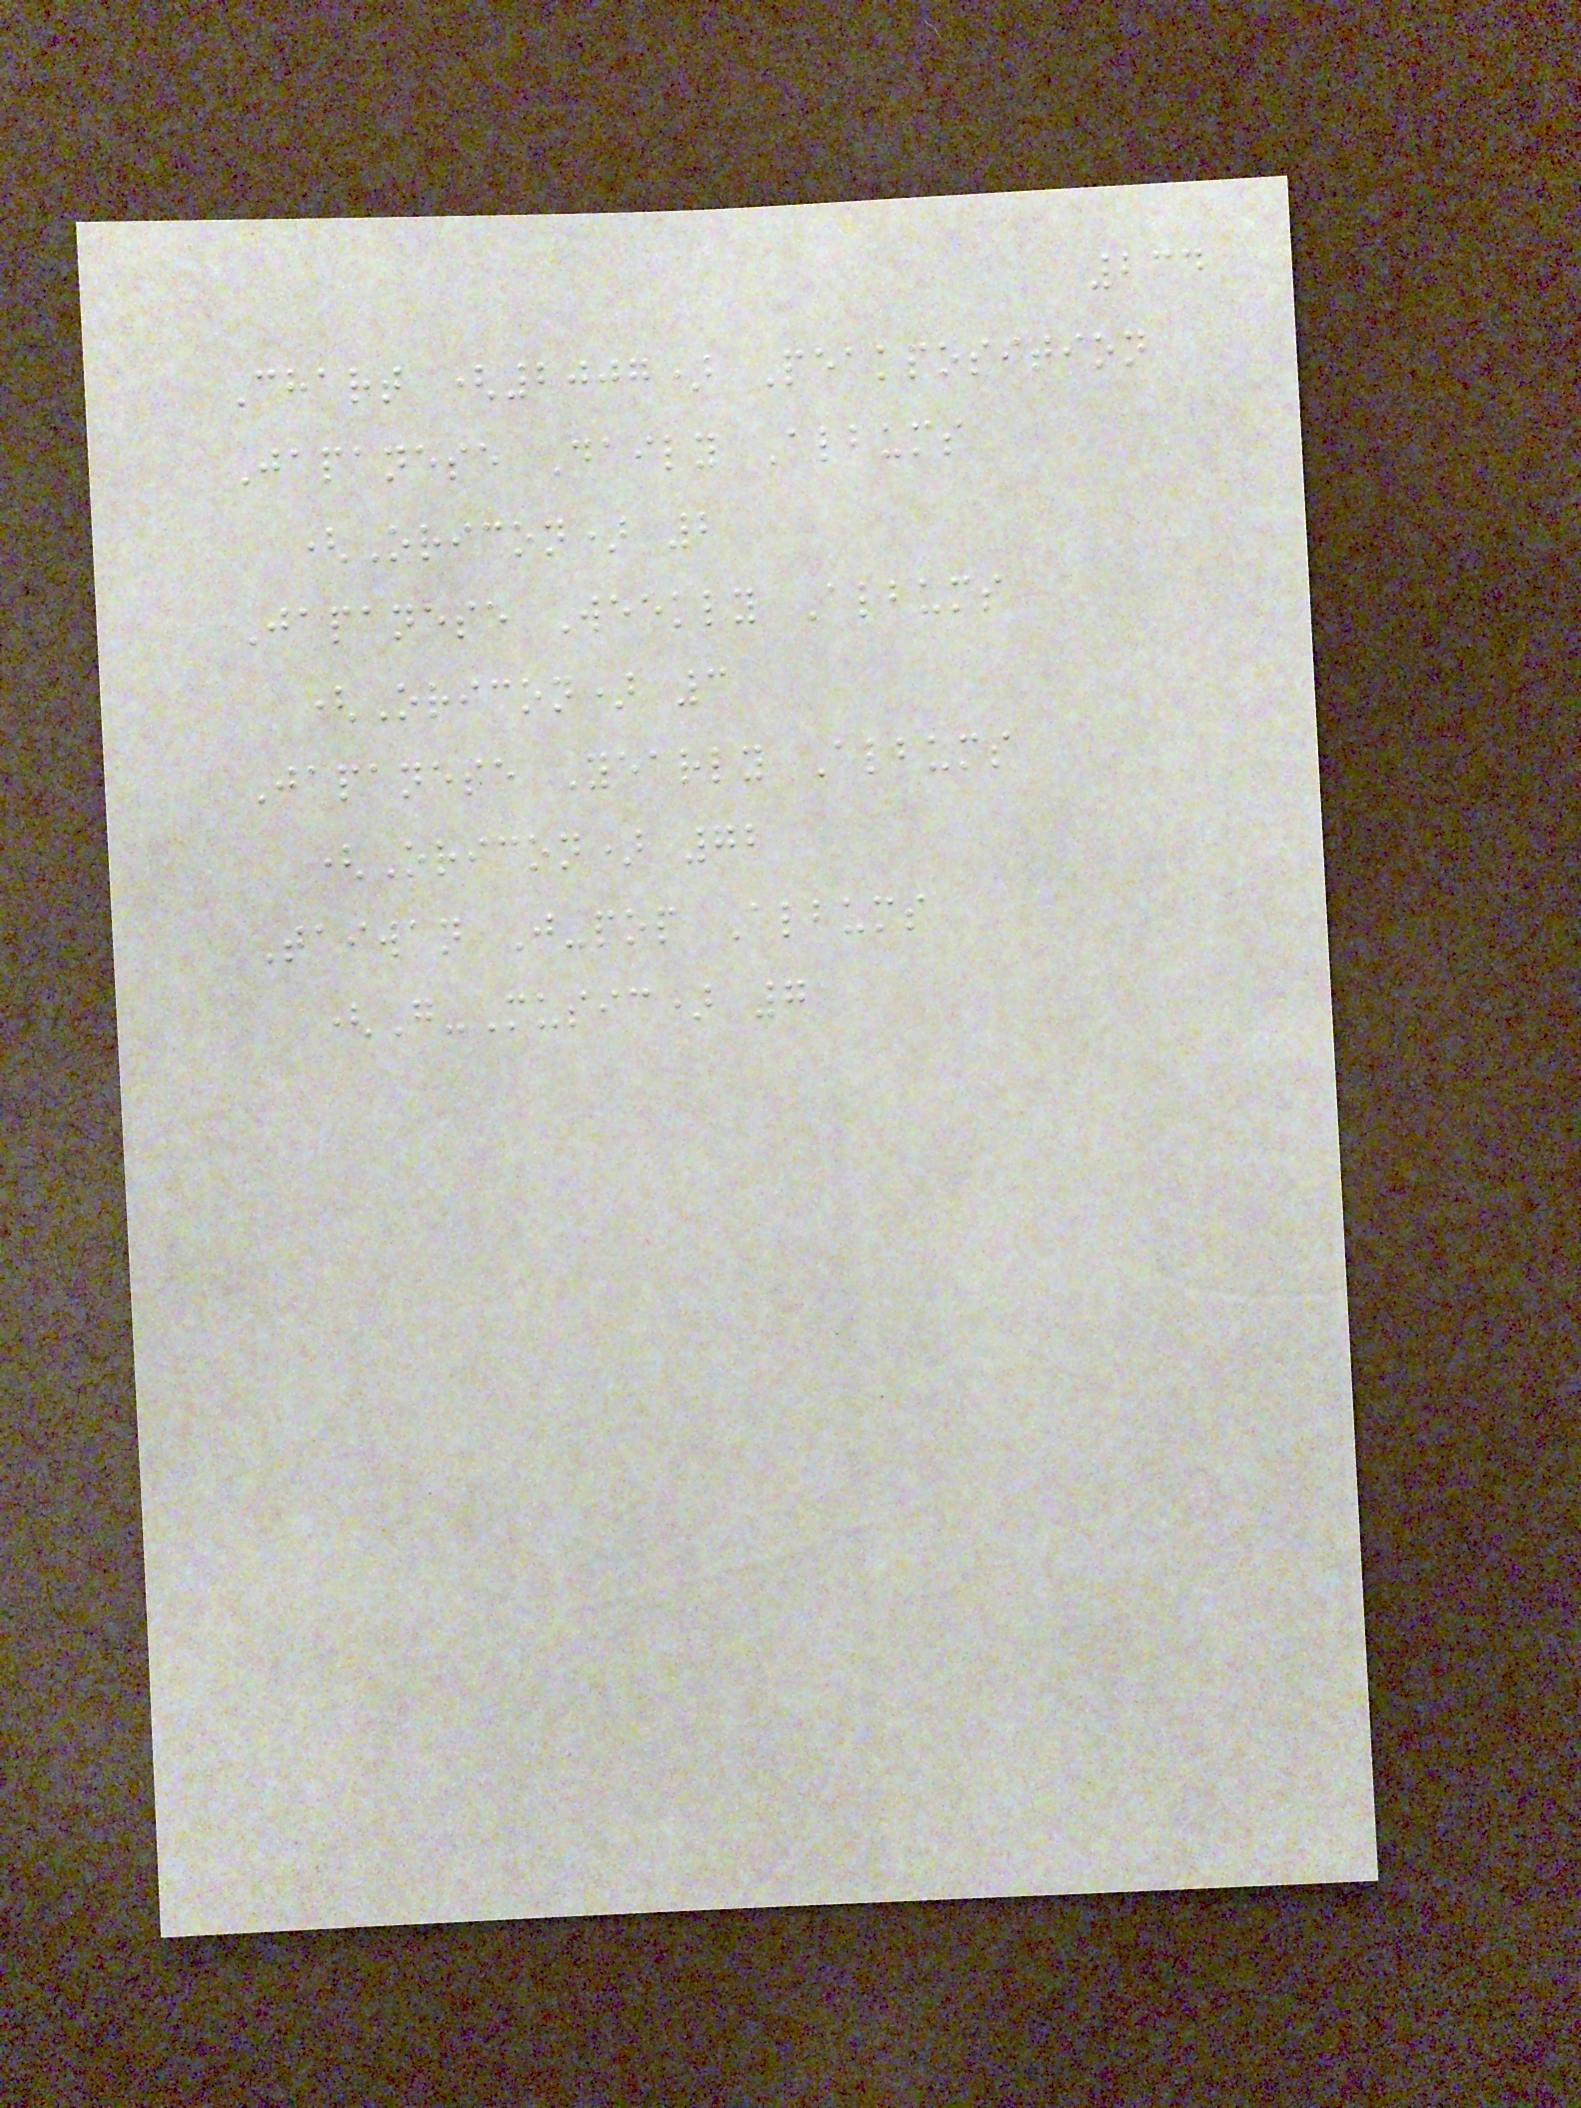234
Chart (2007) Peakposition
Japanese Daily Albums
(Oricon) 2
Japanese Weekly Albums
(Oricon) 3
Japanese Yearly Albums
(Oricon) 72
Taiwan J-pop Albums
(G-Music) 7
